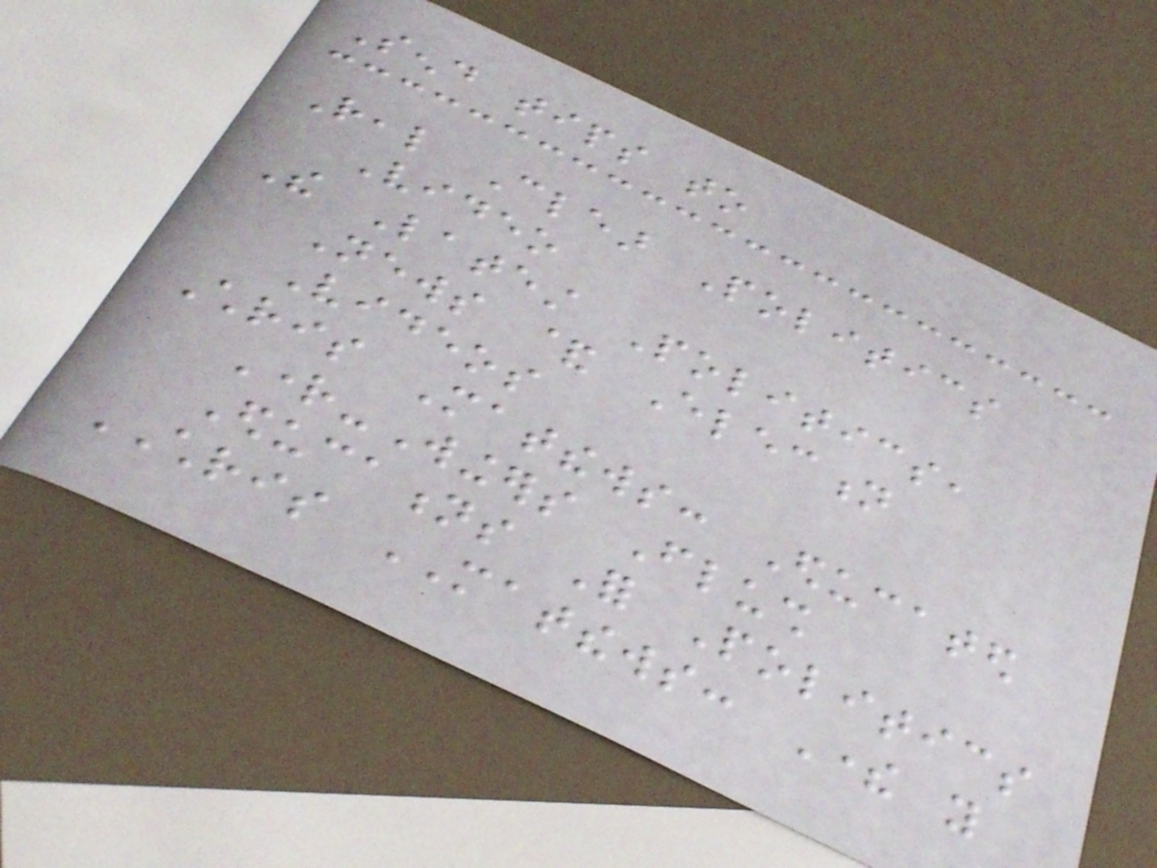Send tips to
Real Clear Politics
Video
The Latest Politics,
News & Election
Videos
Chris Matthews: Educated
Right-Wingers Flush
Educations For Politics
CHRIS MATTHEWS: There you
